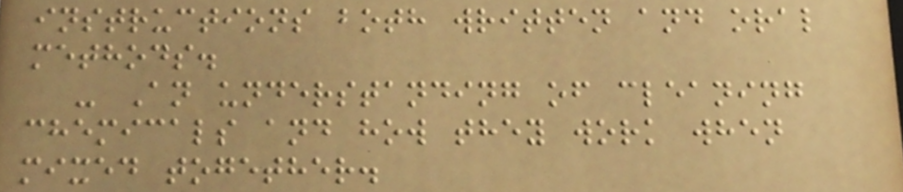instructions both written and oral
methods.
- An understanding of cleaning
chemicals and how they work when
mixed together.
